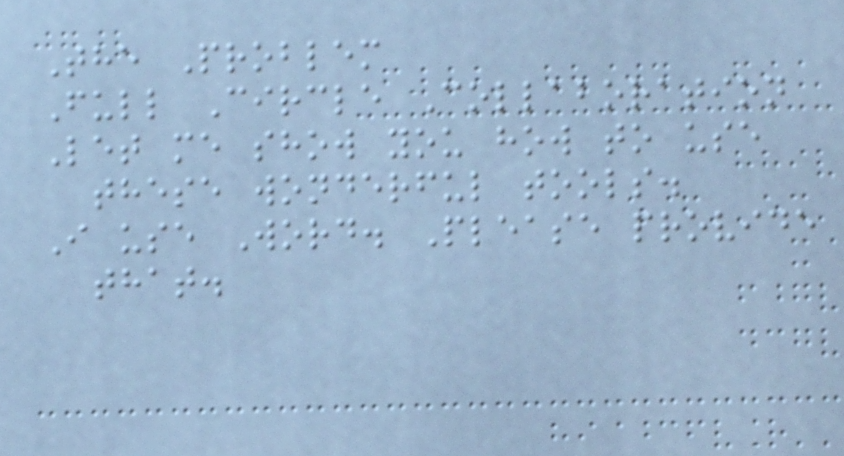The Problem
Full Circle Collaboration
Let me show you how to use
these wonderful tools.
I use Word. Please provide
that.
